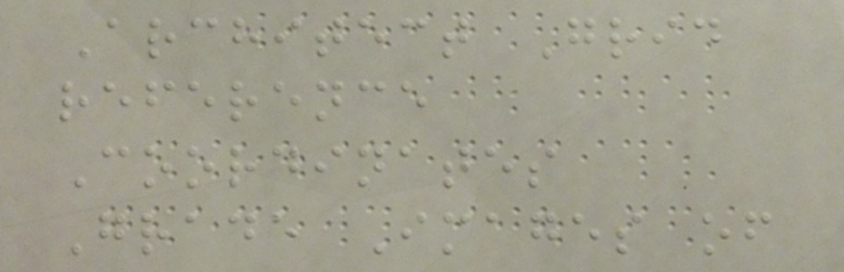Architect Grid
reference
Coordinates
Grade Images of
